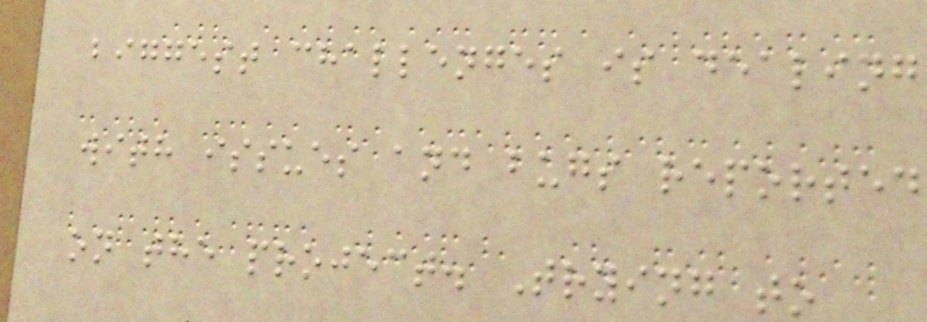biggest challenges is dealing
with issues and bugs reported
on the project. Trying to
